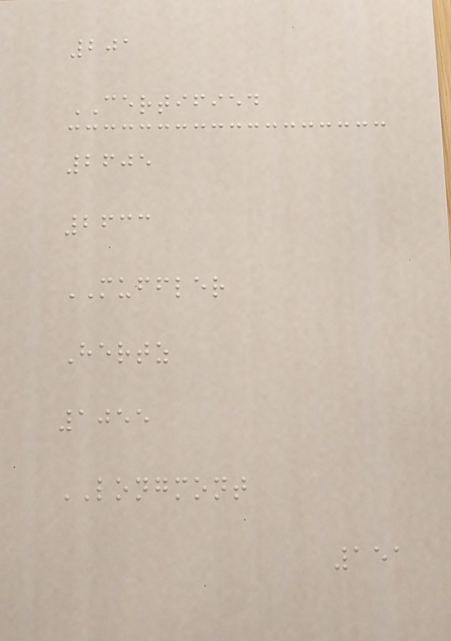201
CERTIFIED
2605
2633
MUFFLER
Hertz
1055
LONGMONT
151
